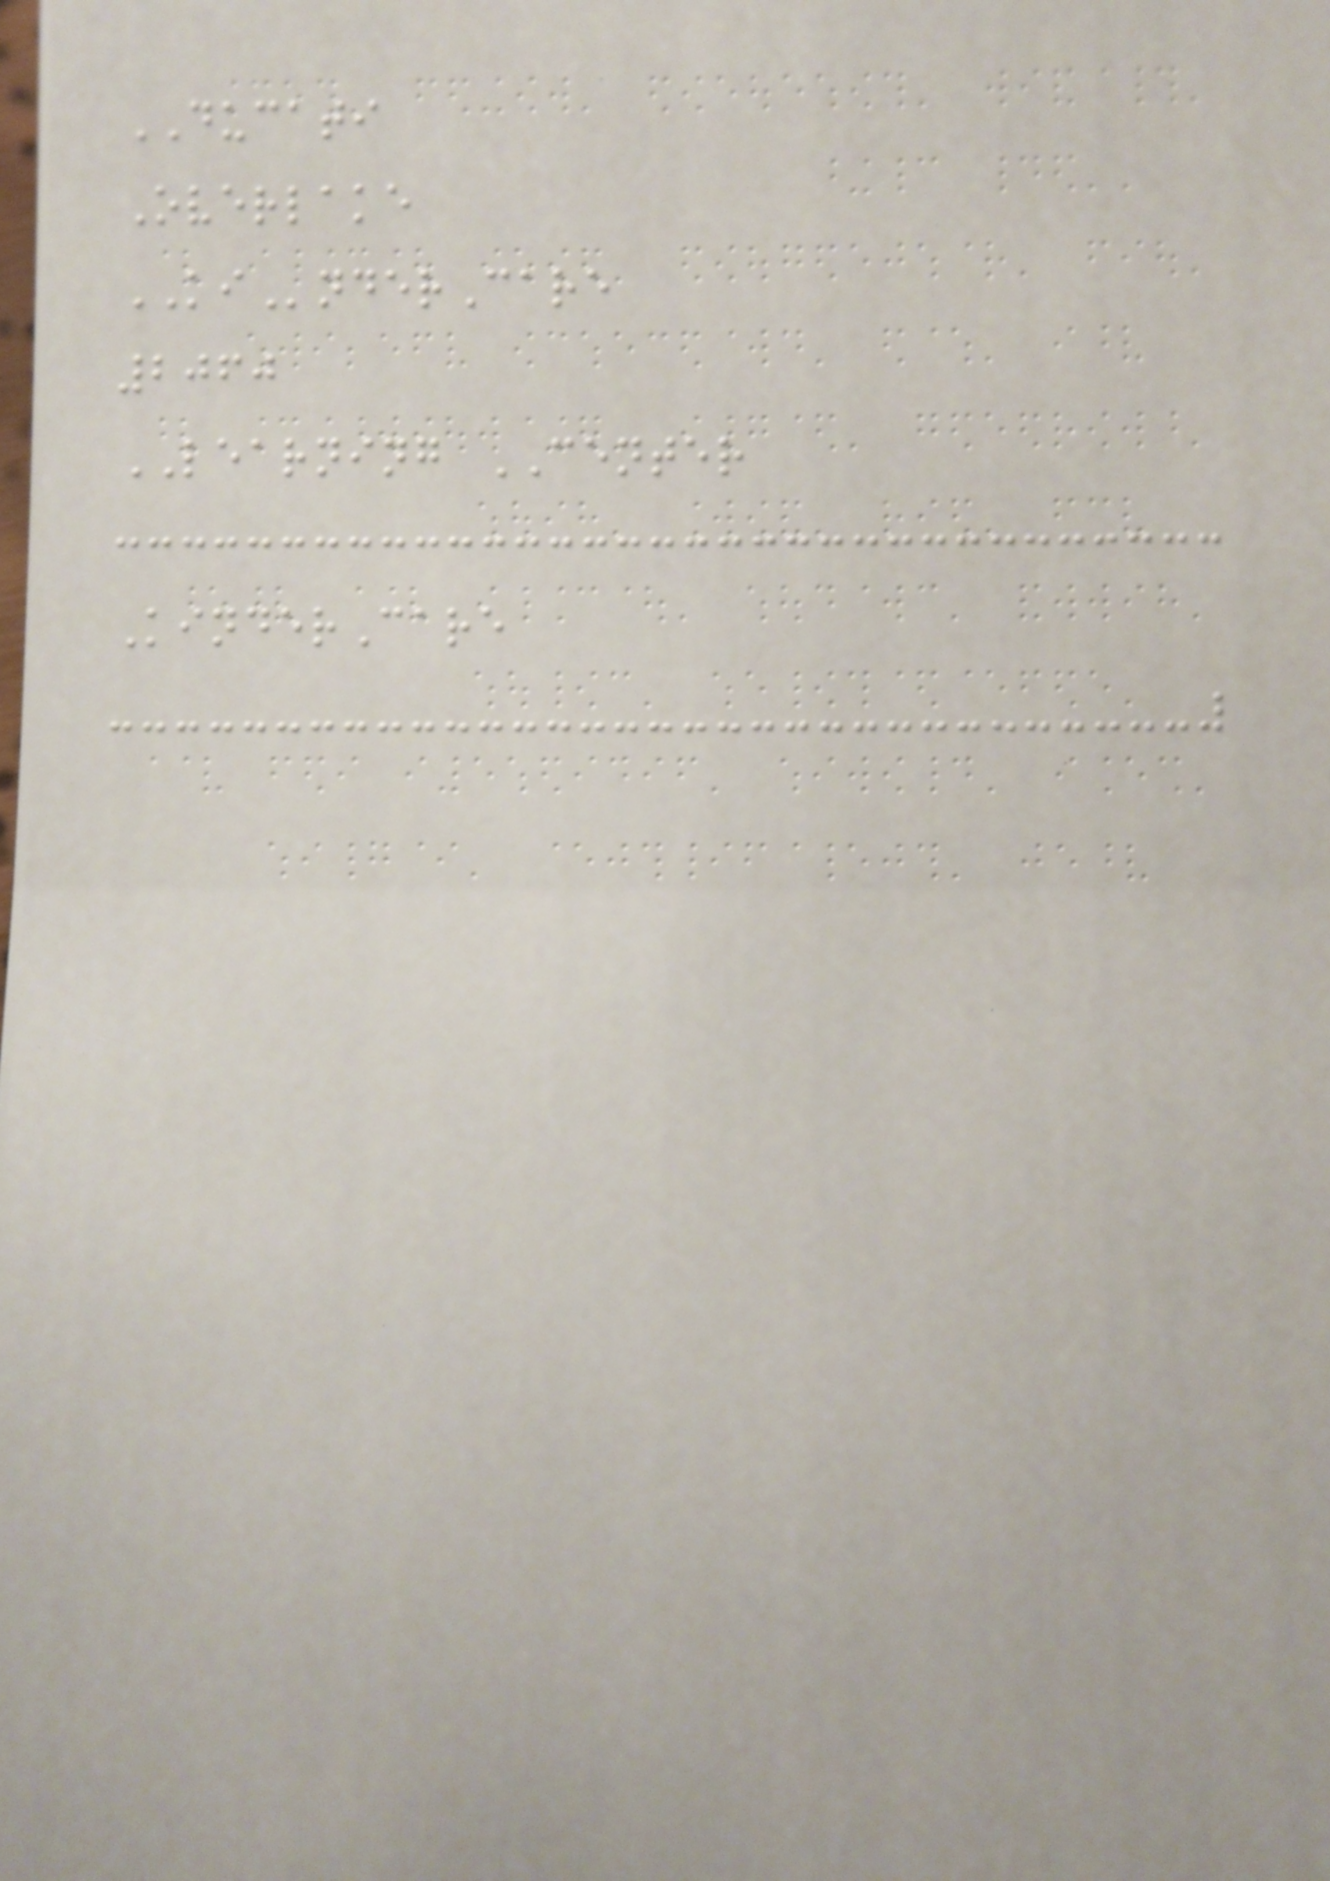DUCATI
Overlake
KInderCare
2060
LEARNING CENTER
KinderCare
